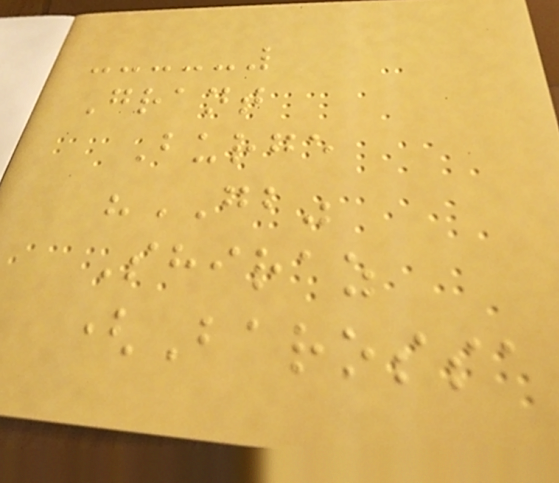Grant
Burge
"GB"
Shiraz
(Barossa
